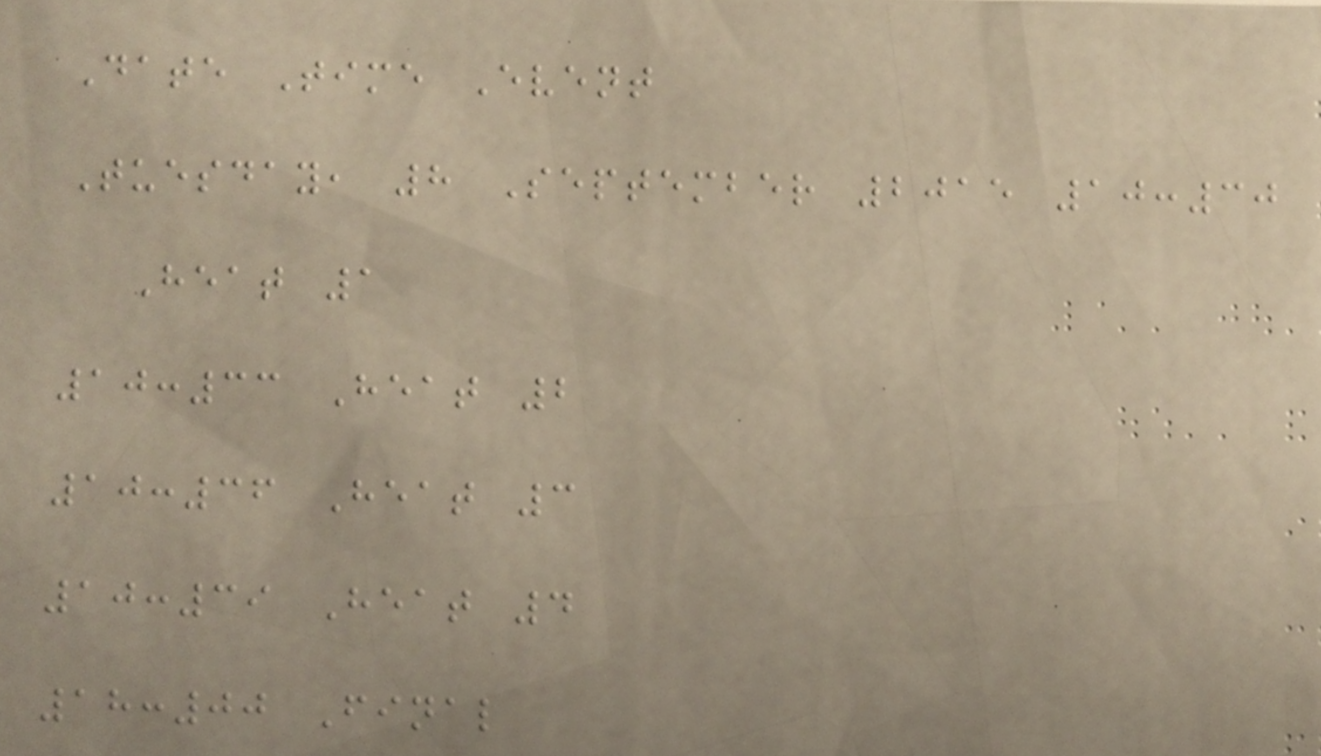Date Time Event
Tuesday, 8 September 2015 10:30
Heat 1
10:33 Heat 2
10:36 Heat 3
10:39 Heat 4
18:00 Final
